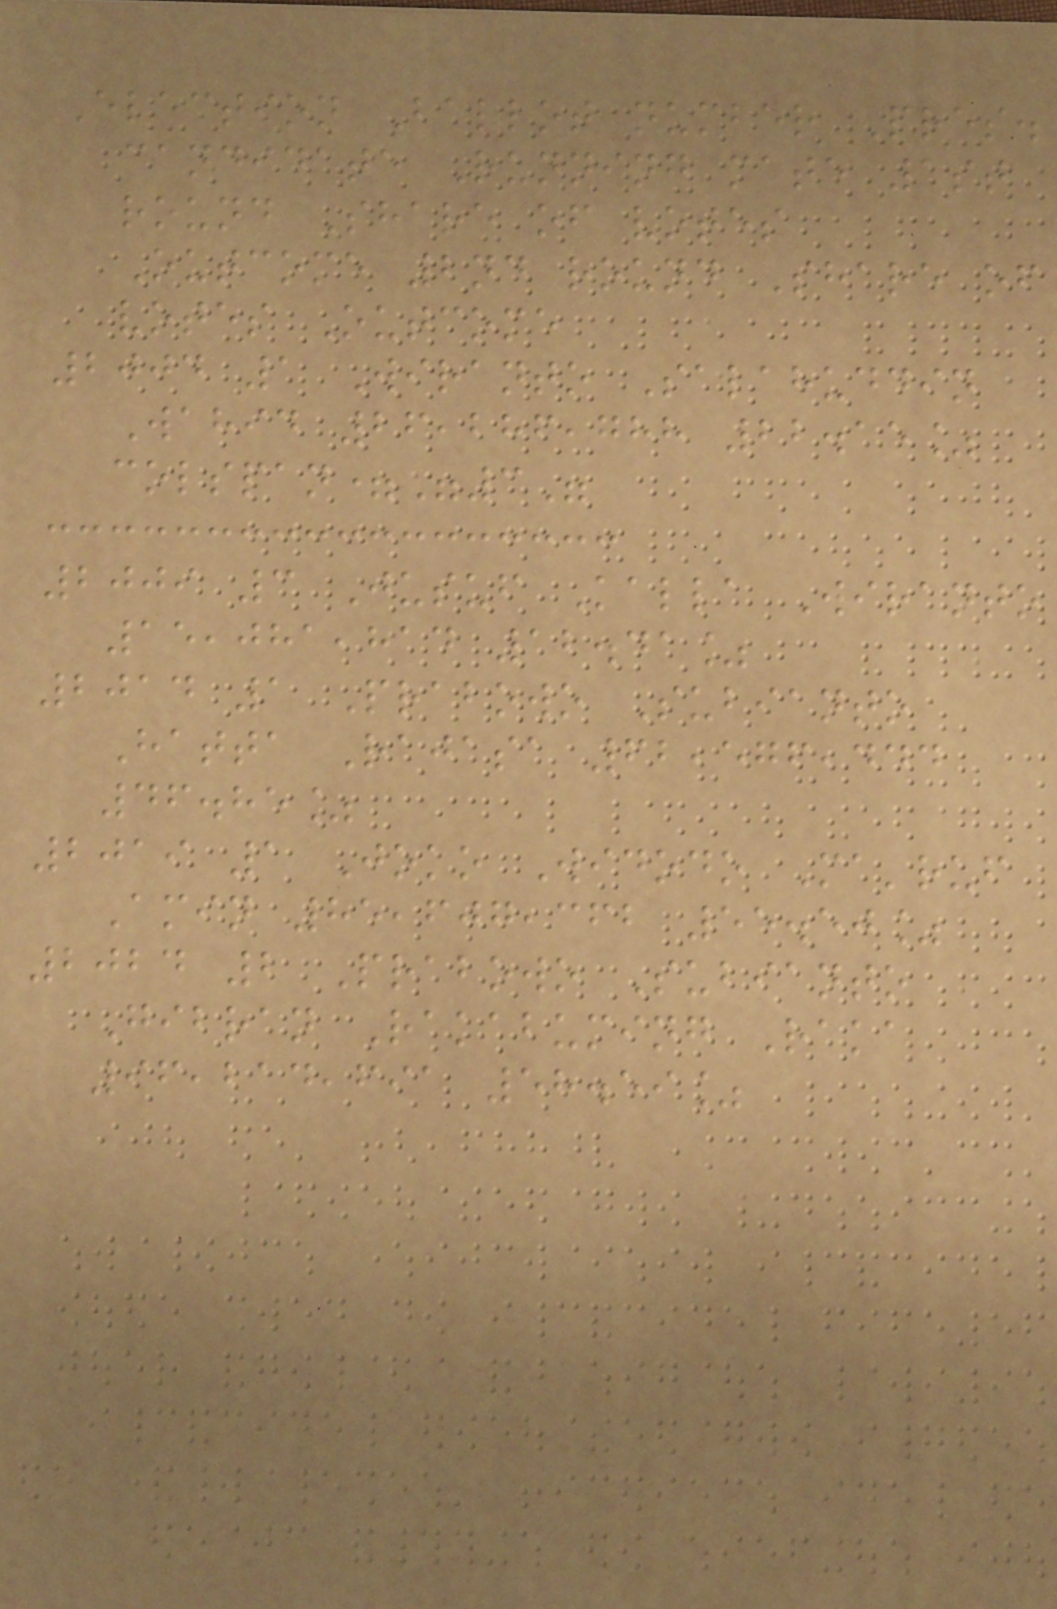Election Ballot number Pres.
candidate Running mate 1st
round Share of votes
Outcome 2nd round Share of
votes Outcome
2004 1 Wiranto Salahuddin
Wahid 26,286,788 22.15%
colspan="3"
2009 3 Jusuf Kalla Wiranto
15,081,814 12.41%
2014 1 Prabowo Subianto
Hatta Rajasa 62,576,444
46.85%
2019 1 Joko Widodo Ma'ruf
Amin 85,607,362 55.50%
2024 2 Prabowo Subianto
Gibran Rakabuming Raka
96,214,691 58.59%
